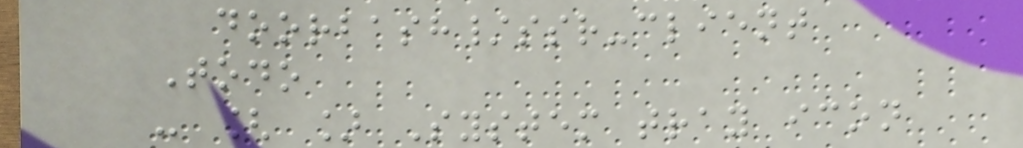doorbash/ssr-client
Todo
- [ ] System tray icon
